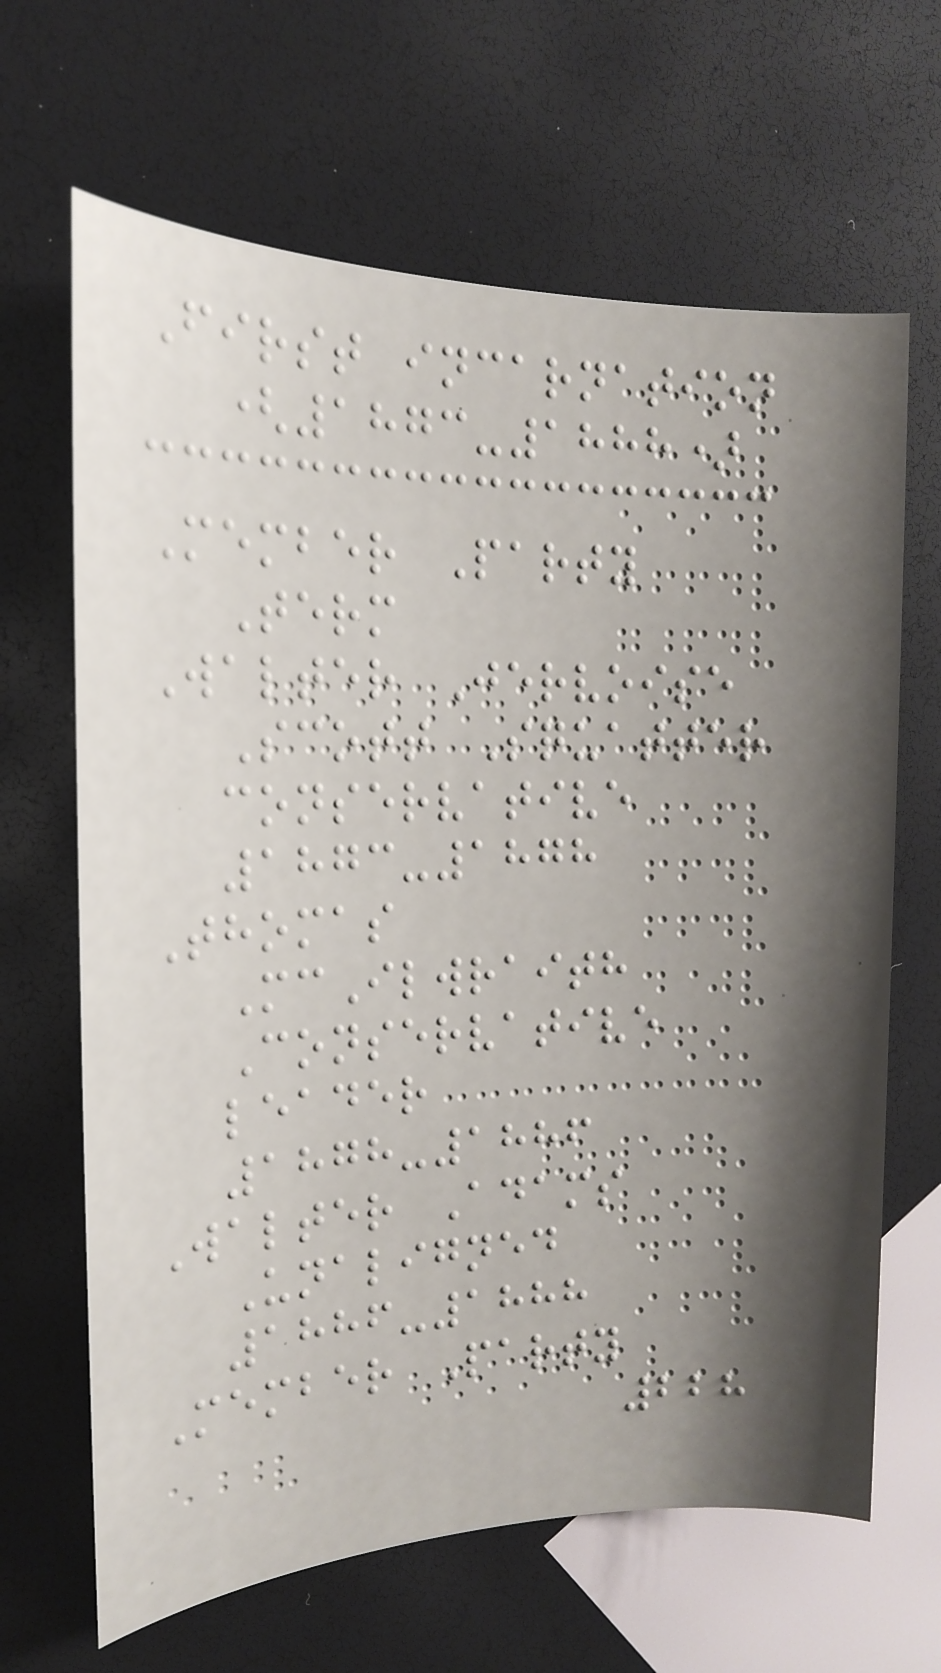First incarnation
(1873-1888)
Member Party
Term
Walter Jervoise
Scott Squatter
conservative
1873-1878
Thomas
McIlwraith
Conservative
leader
1878-1886
Walter Adams
Unaligned
1886-1888
Member Party
228
